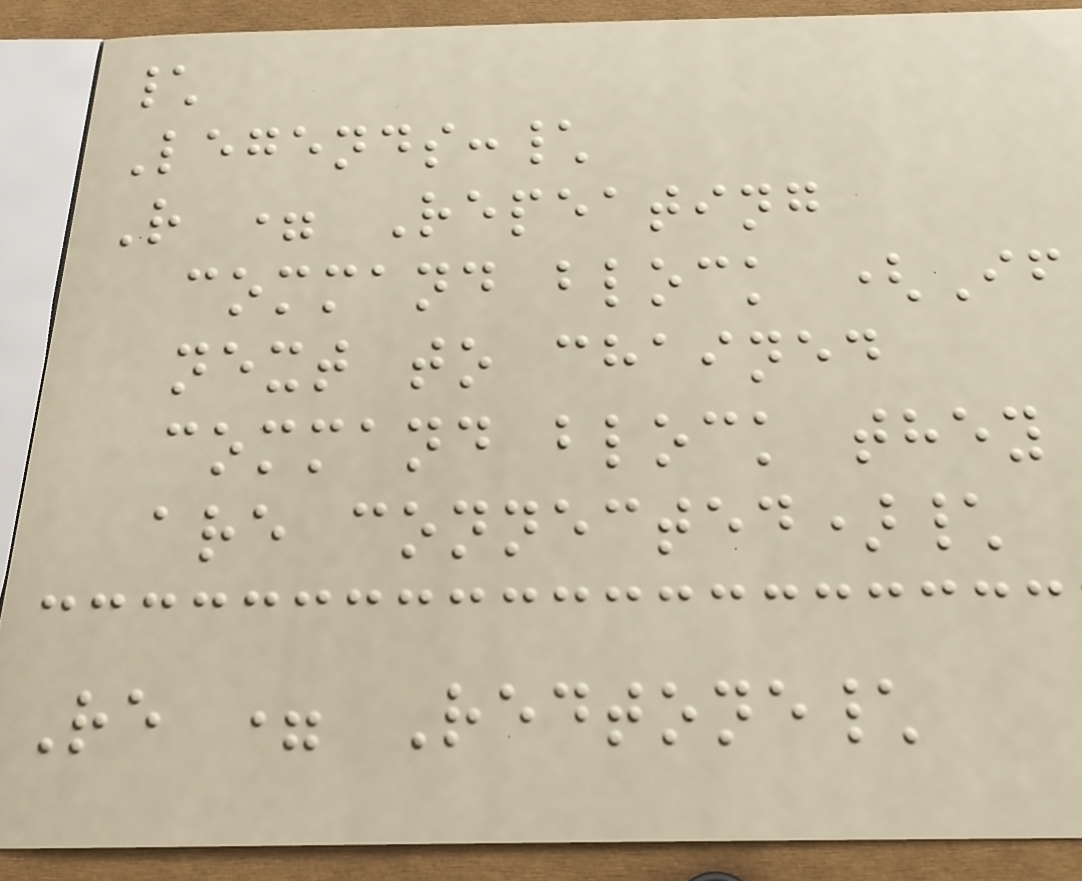\
Legends:\
R = Repeating
command block (If
next to chained
command block they
are connected)\
Re = Redtone\
